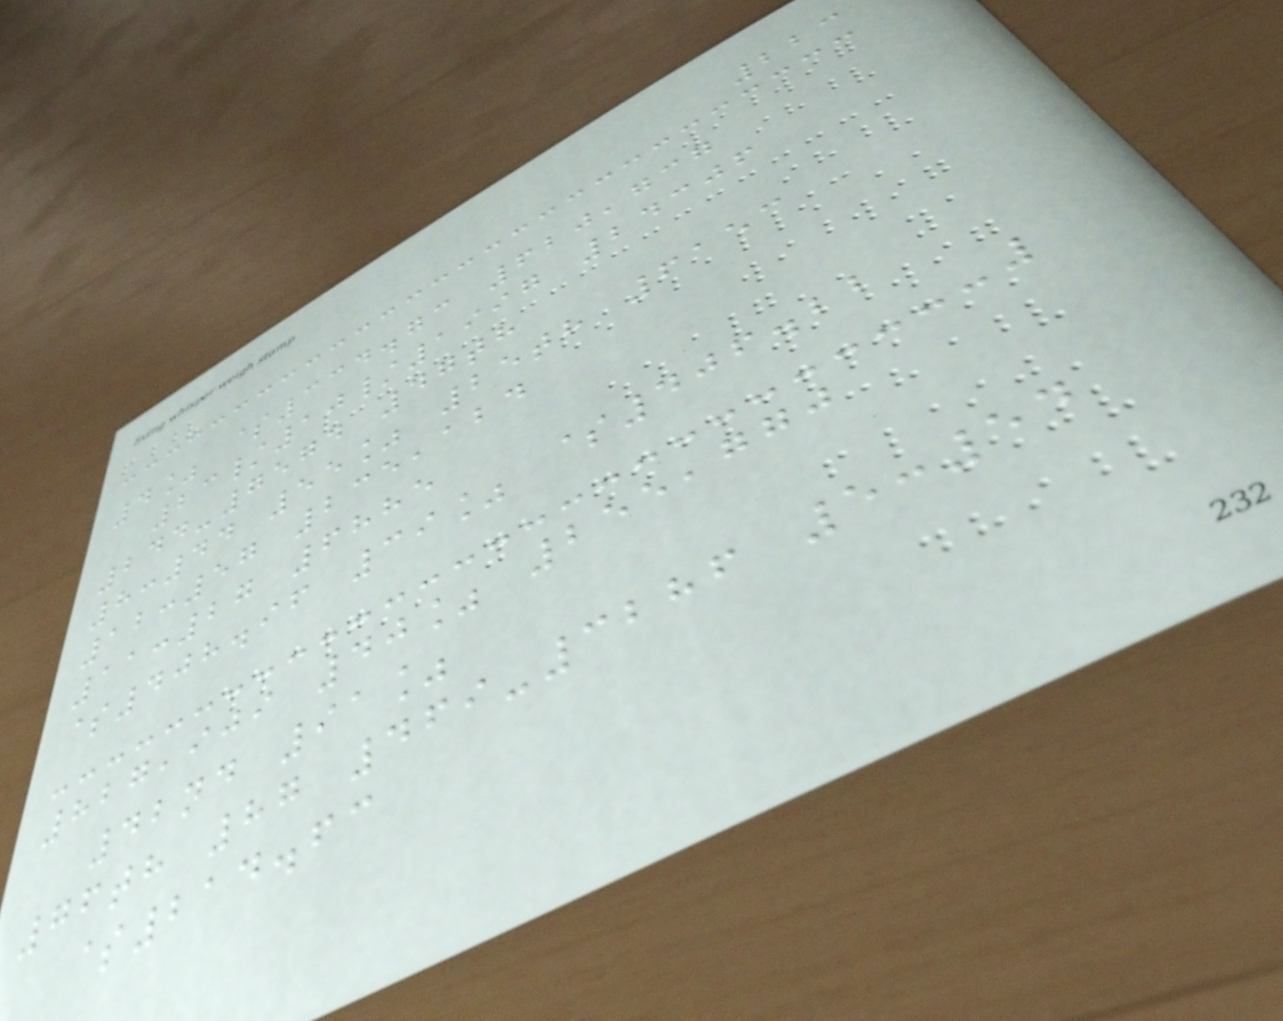223
4% $334.73 620,737
23/10/1997 24306
244-7574 47th
8:44 55% 25th 6153
12:57 235,124
11:27 6885
$408.96 39% $406.22
827,909 40% 255,770
42nd 91%
76th 87 469-3286 5:54
$214.63
